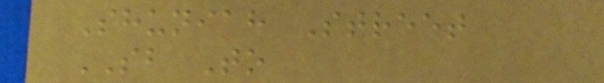Shuniah Street
SB To
